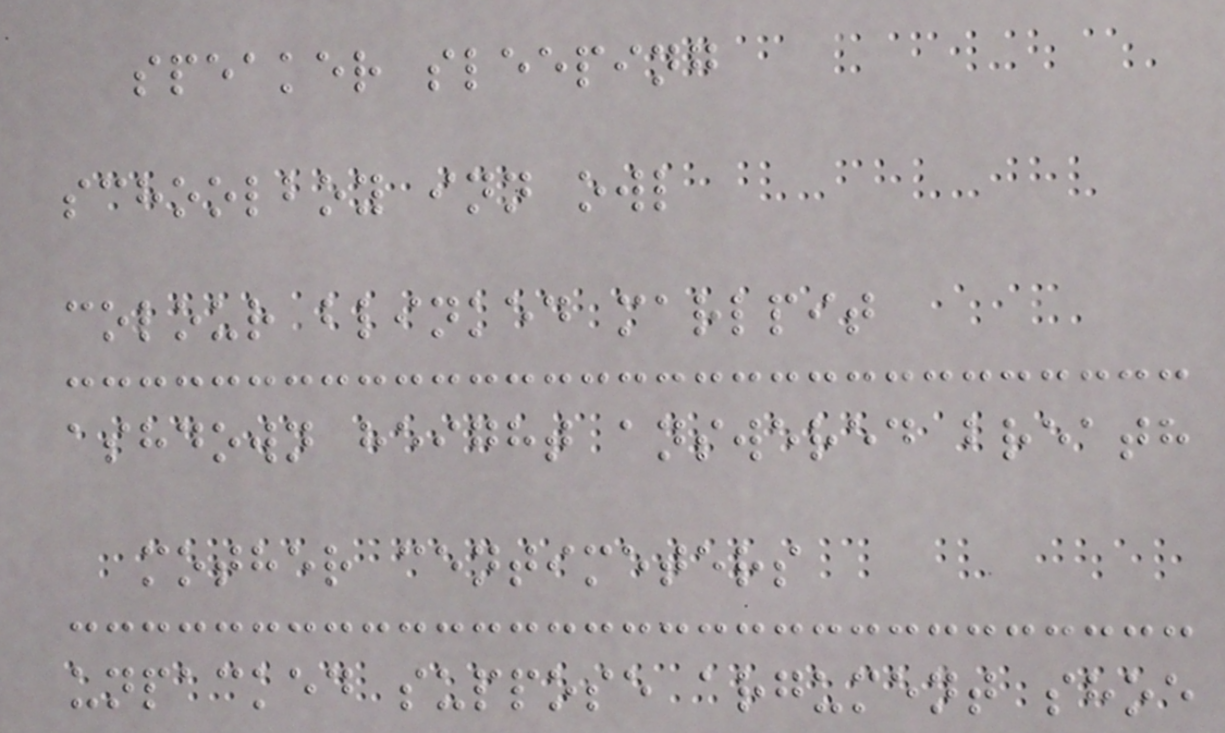speaker sleeping
schoolboy inn owl
colour blinked marlpit
ashdown height answered breath
mother centimeters
unpacked suppose argument shoe
